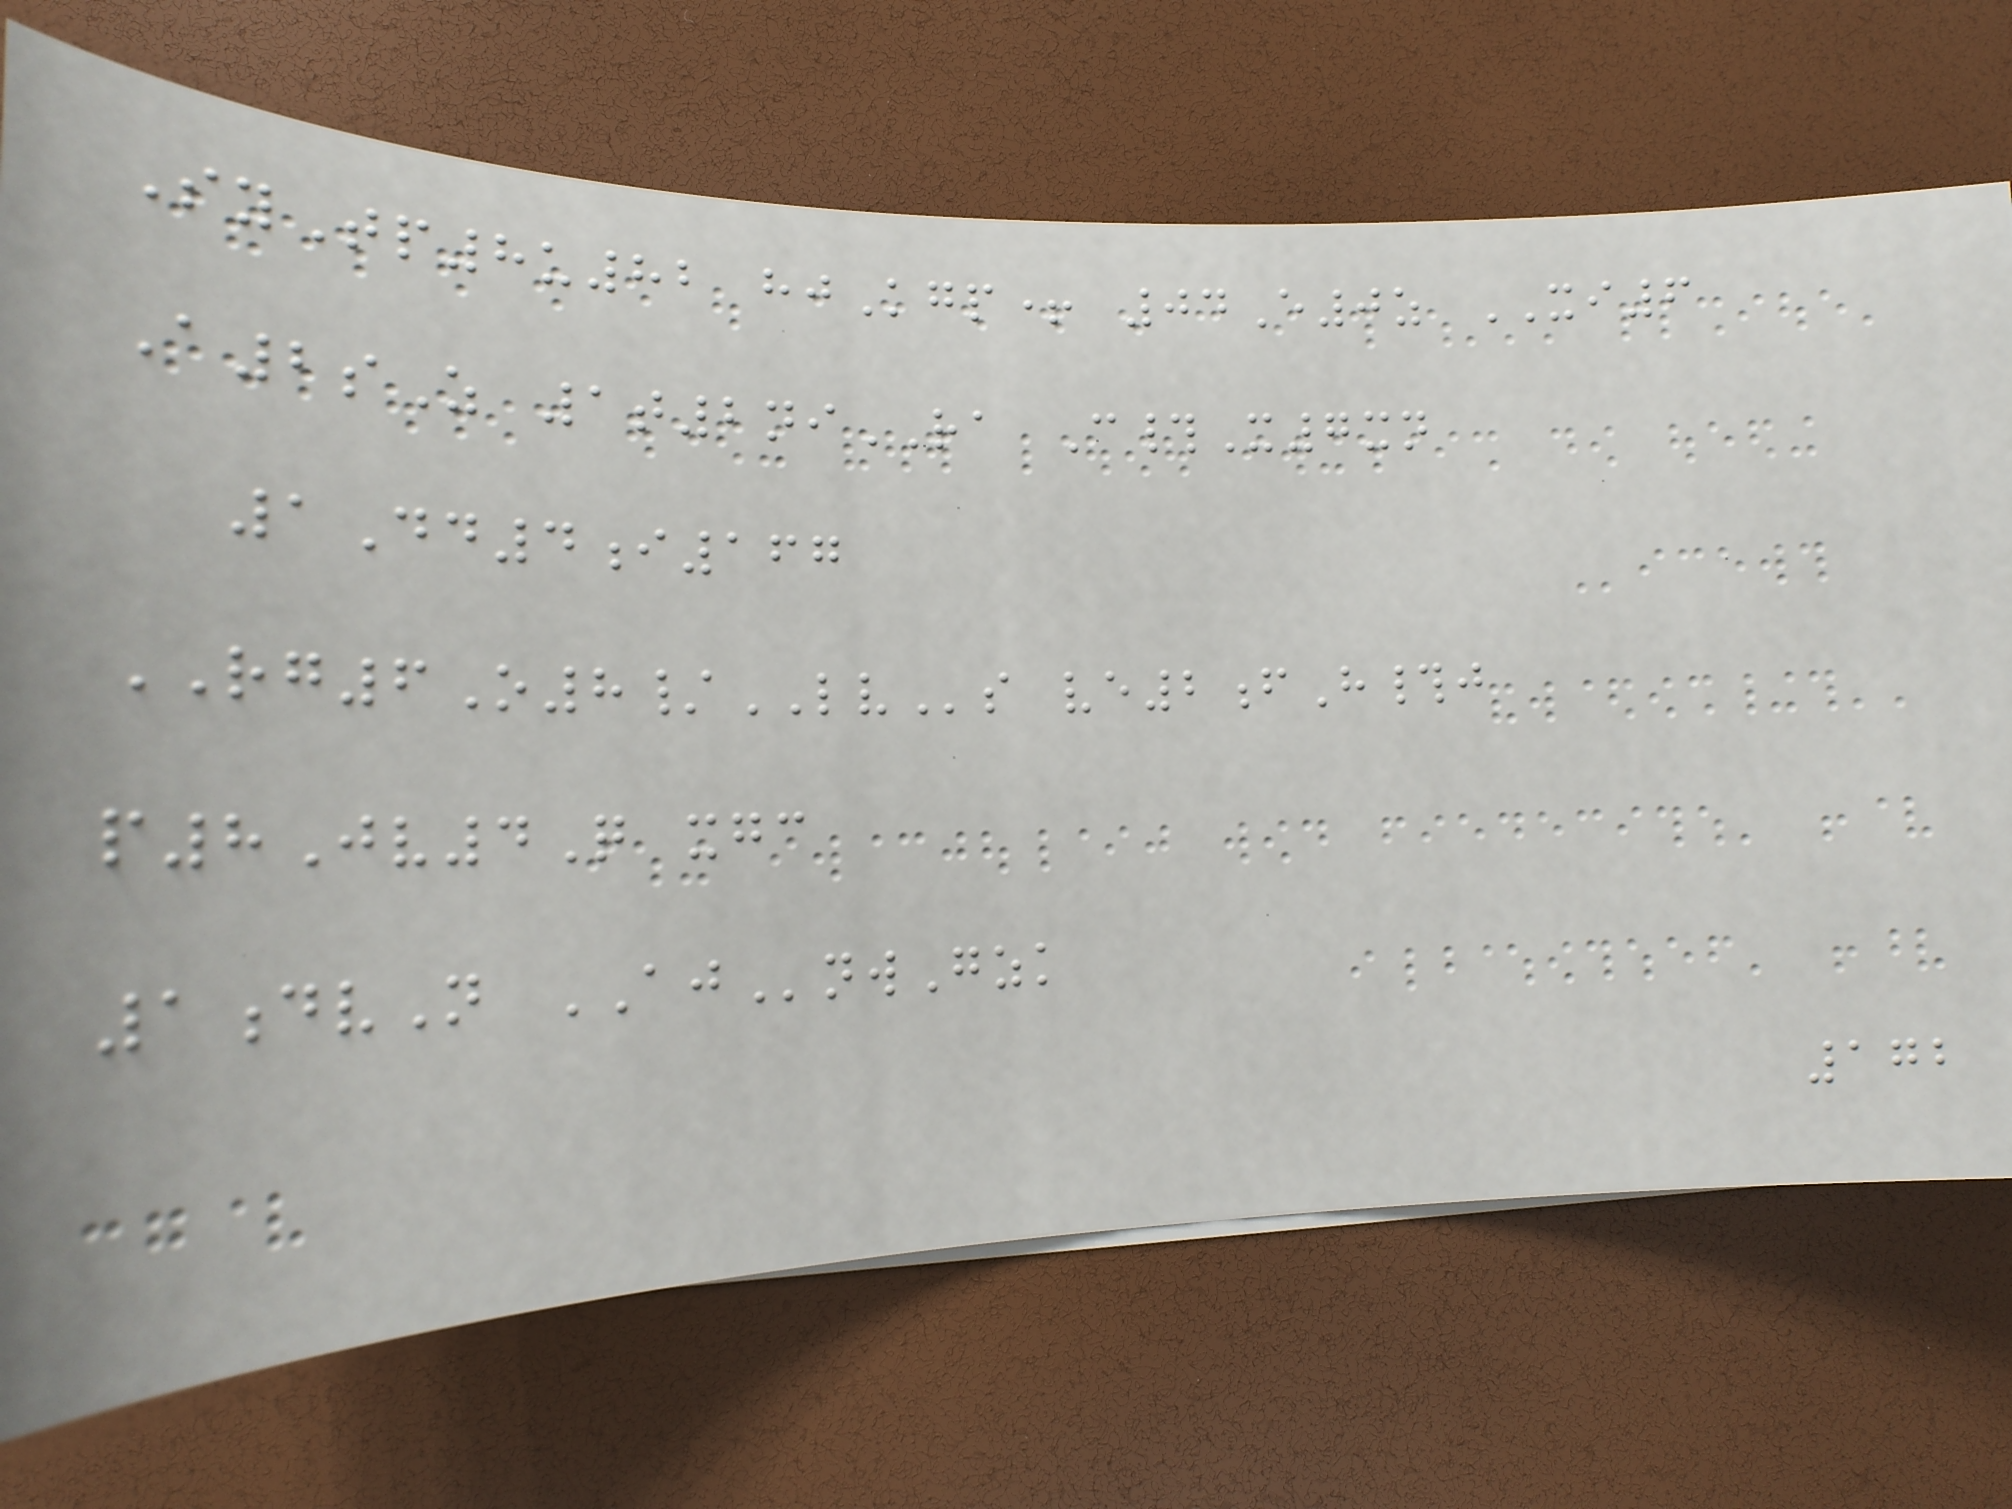SyTp8u82 hjKgp+ 04E0z XI6
A2sZ 1t2niRA C#X7xn
1Dd4i167
RG6O8/LVs ve2fH#j
p8Jv4Q xgc
1dvN AJnwGzk
172
